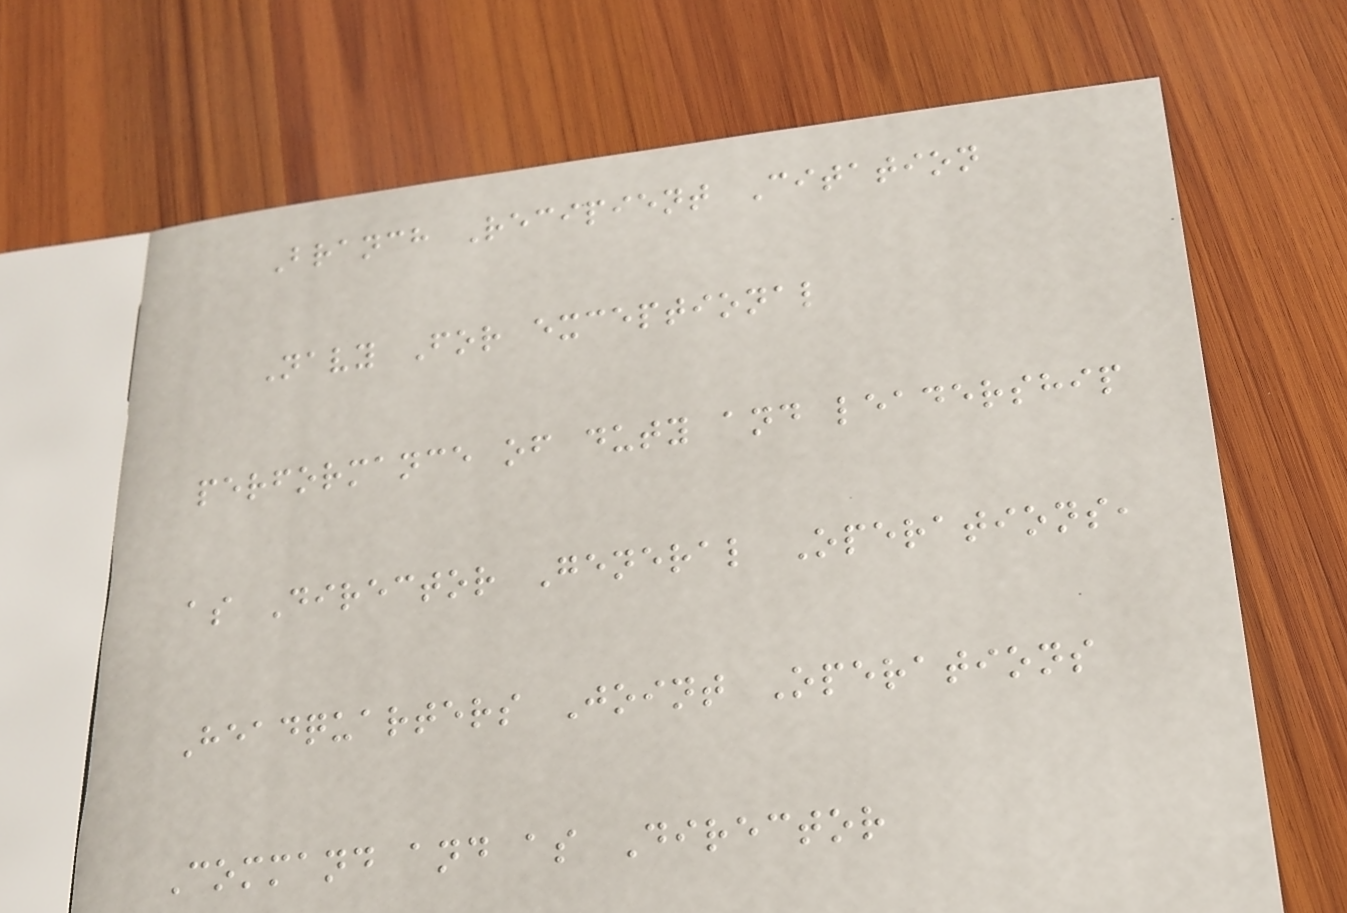Branch Recipient Citation
Navy For exceptional
performance of duty and leadership
as Director General Operations,
Headquarters Joint Operations
Command and as Director
